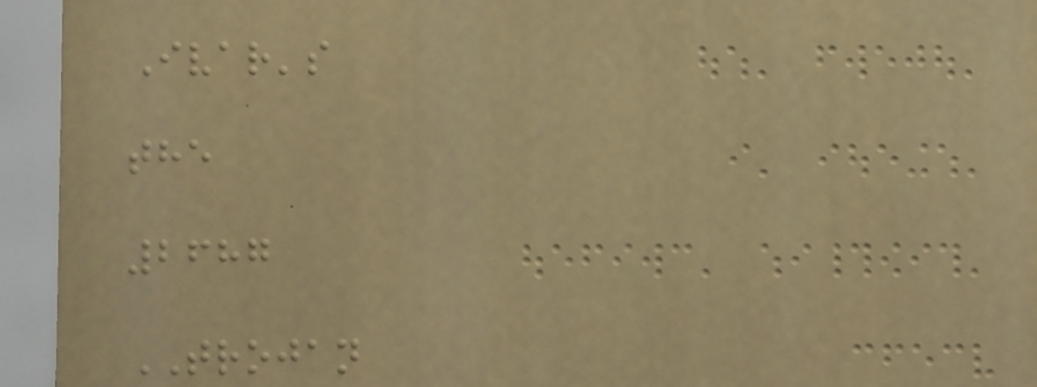Ivar's
the
2687
TROJAN
